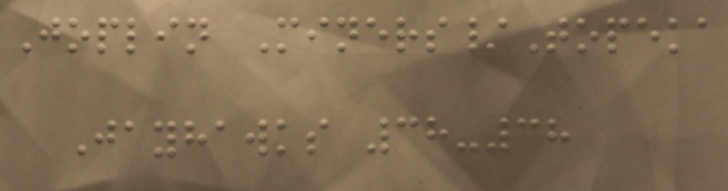Joplin Miners/Topeka
Jayhawks 38-38
